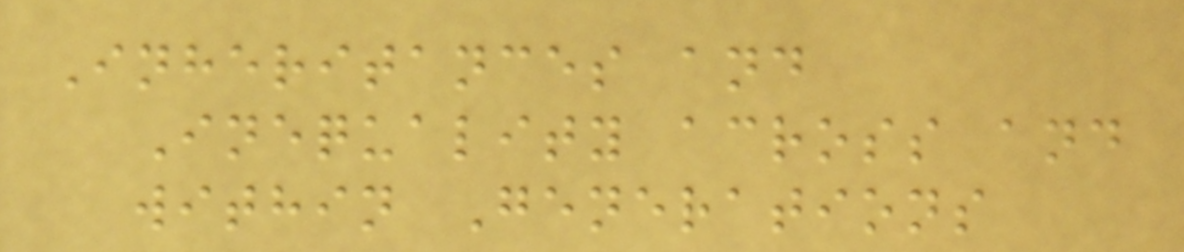Inheritances and
Inequality across and
within Generations
